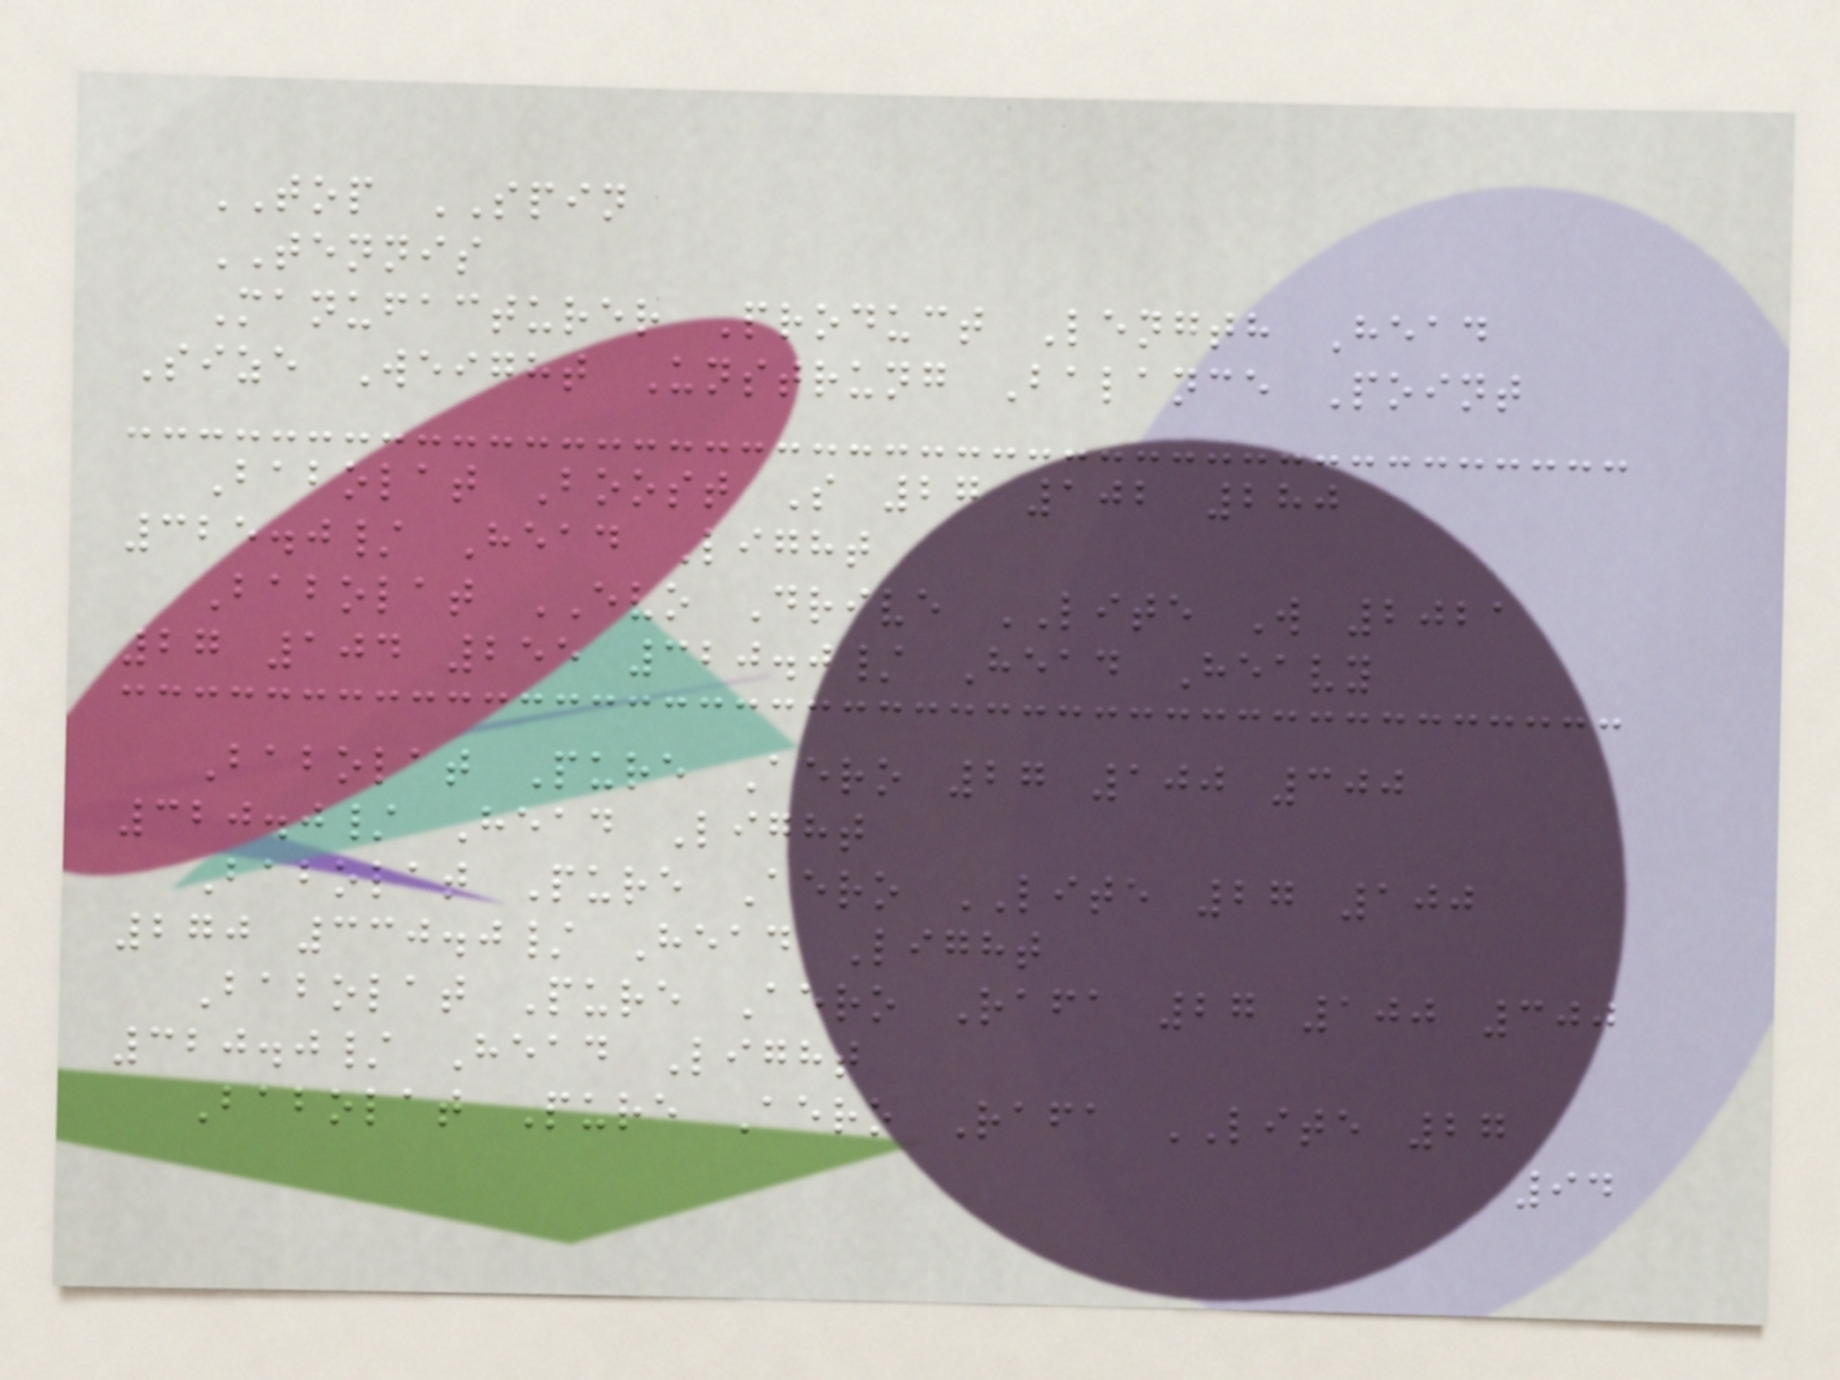TOP SPIN
TENNIS
Manufacturer Product Length Head
Size Weight Unstrung Balance Point
Babolat Boost S 27 102 280
325.0/ Head Light
Babolat EVO Drive LITE W 2021
27 104 255 320.0/ Head Heavy
Babolat Pure Aero 27 100 300
320.0/ Head Light
Babolat Pure Aero LITE 27 100
270 330.0/ Head Light
Babolat Pure Aero Rafa 27 100 300
320.0/ Head Light
Babolat Pure Aero Rafa LITE 27
94
